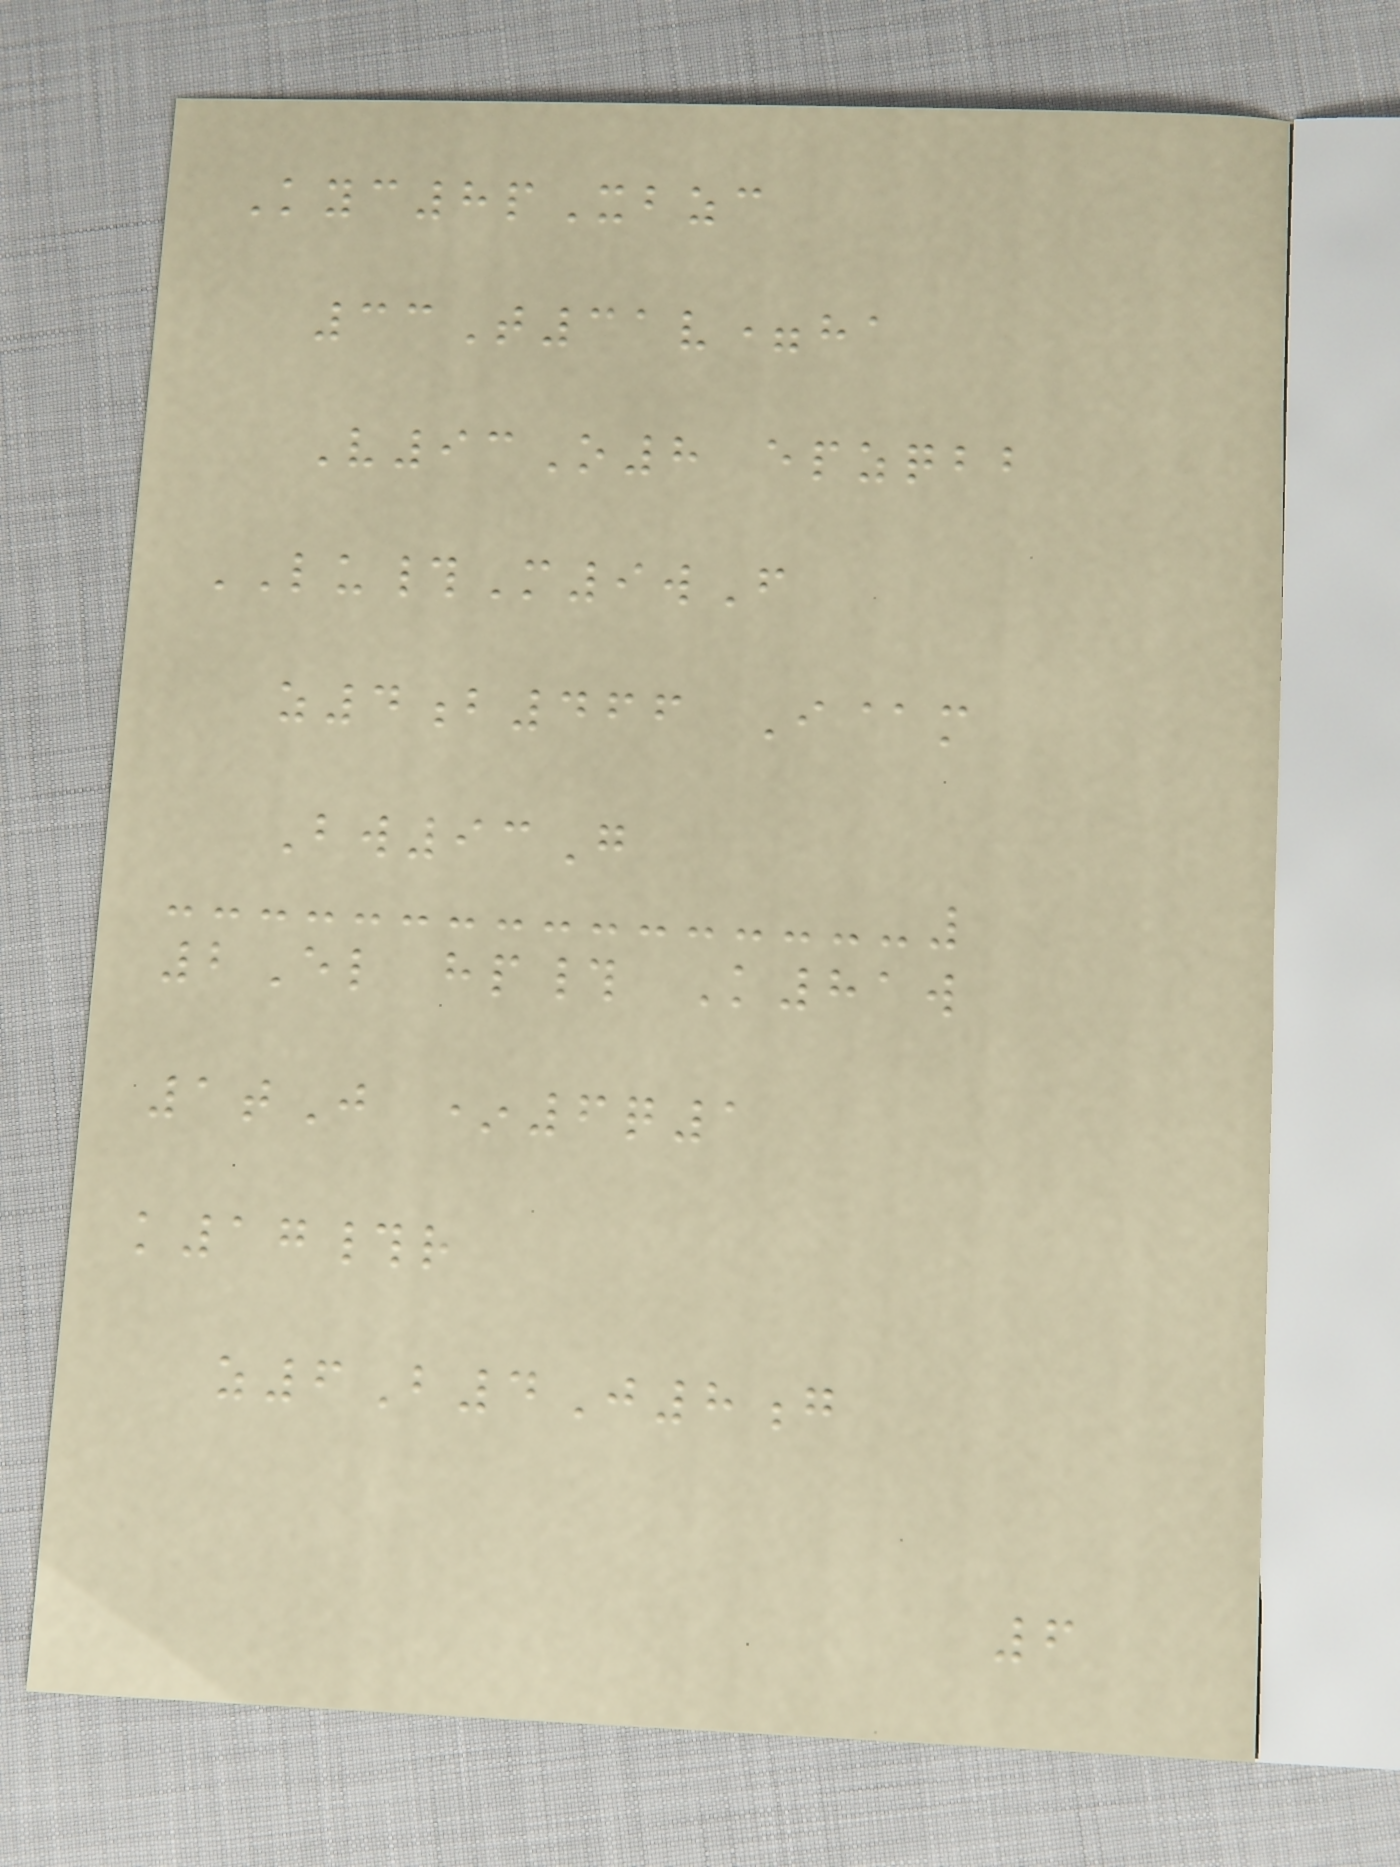Kyc8pXbzc
33T31v=ha
V93O8 epzqbb
LU#M9wF
z4b466 I@m
Bw93G
2El hp# K81w
1tJ *6q1
k17#r
z6B4J8g
6
